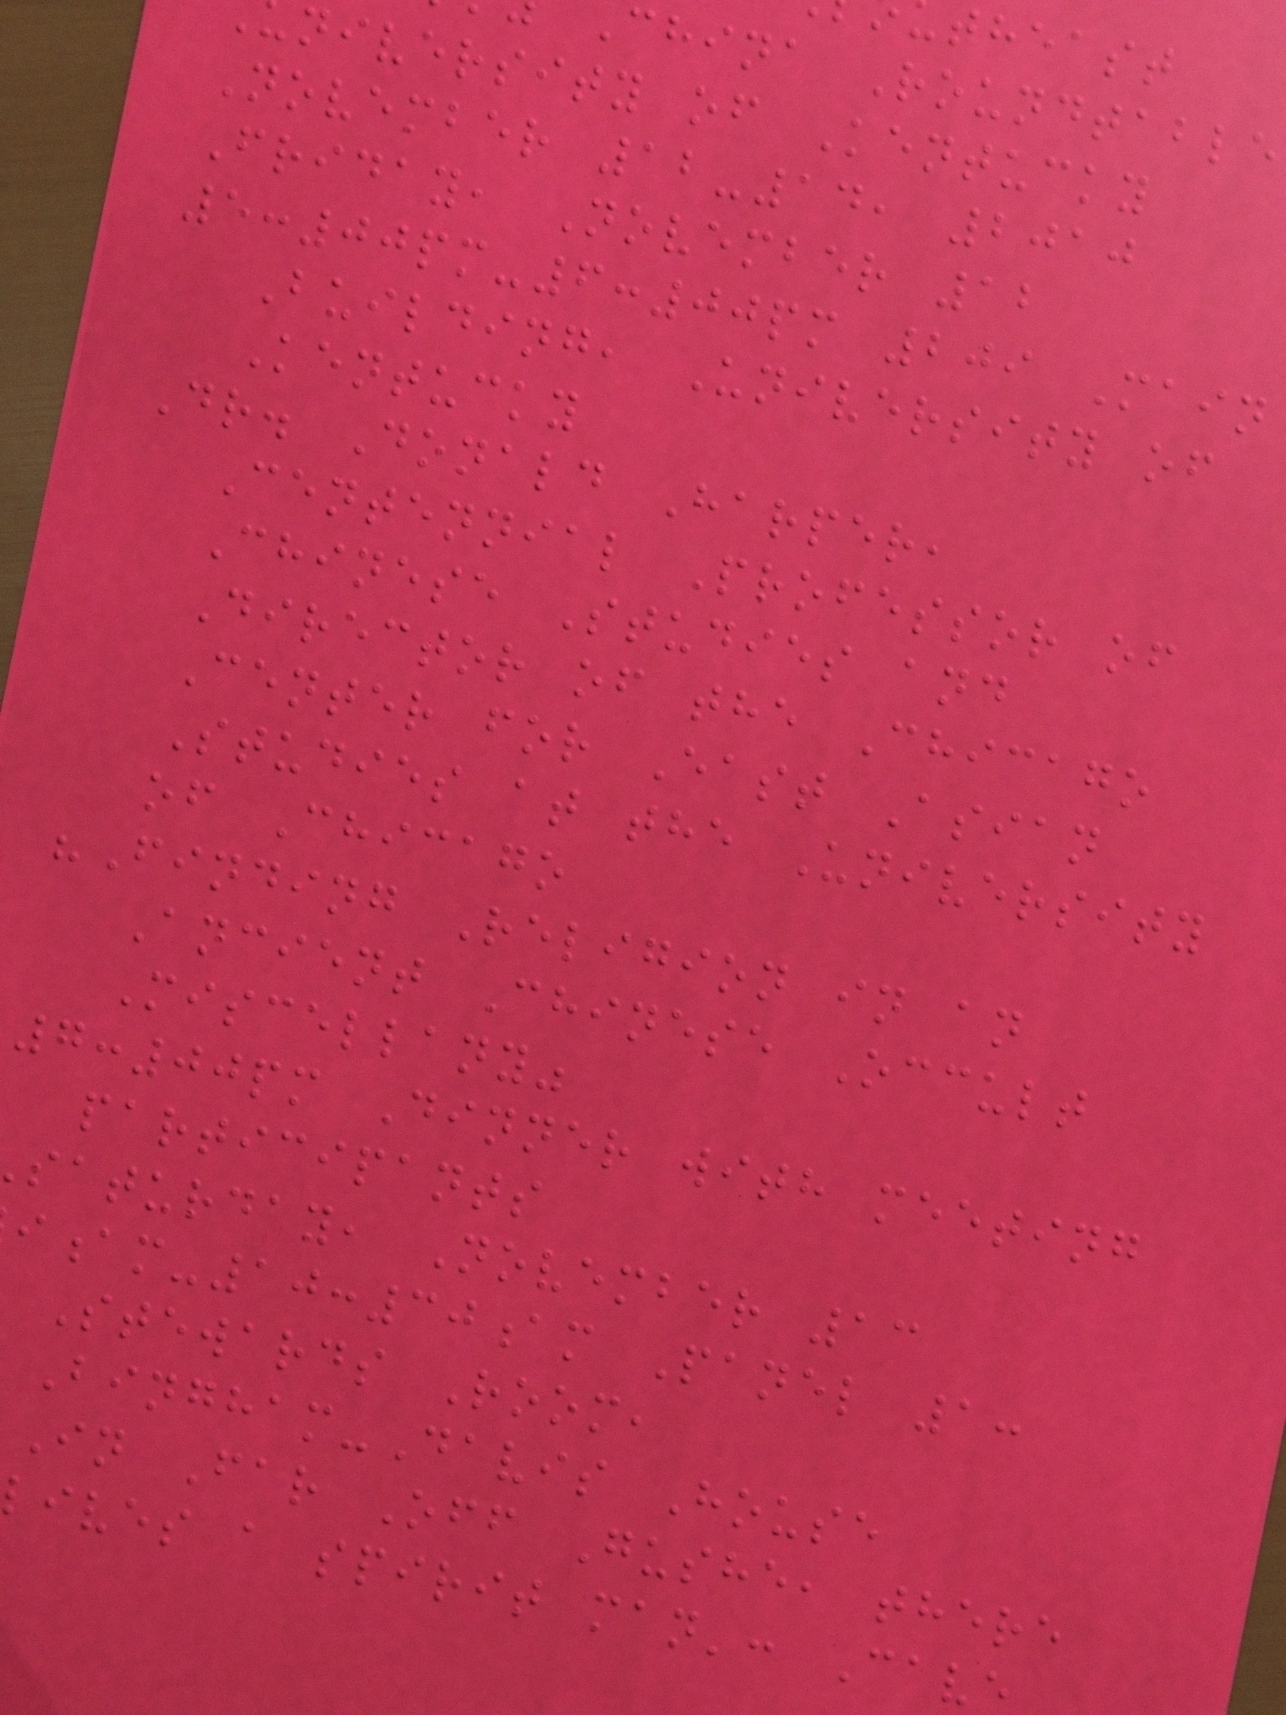theast
china Roundtable
niversity of Kentucky
November 12-14, 2010
Friday, November 12
5:00pm-6:00pm 209 Main
Building, University of
Kentucky
Dr. Donald Harper,
Centennial Professor of
Chinese Studies and
Director of the Chicago
Center for East Asian
Studies at the University
of Chicago
"Finding Religion in an
Ancient Chinese Occult
Miscellany"
7:00pm Dinner with meeting
participants
saturday, November 13
am-10:30am Panel 1:
Stewards Room,
Bingham-Davis House
In Far Off Gushe, there
lives a spirit man': Cave
